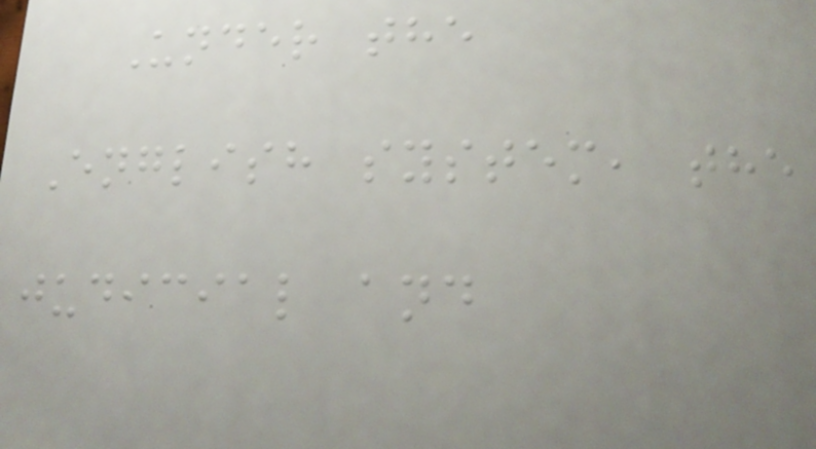Under the
English system, the
judicial and
